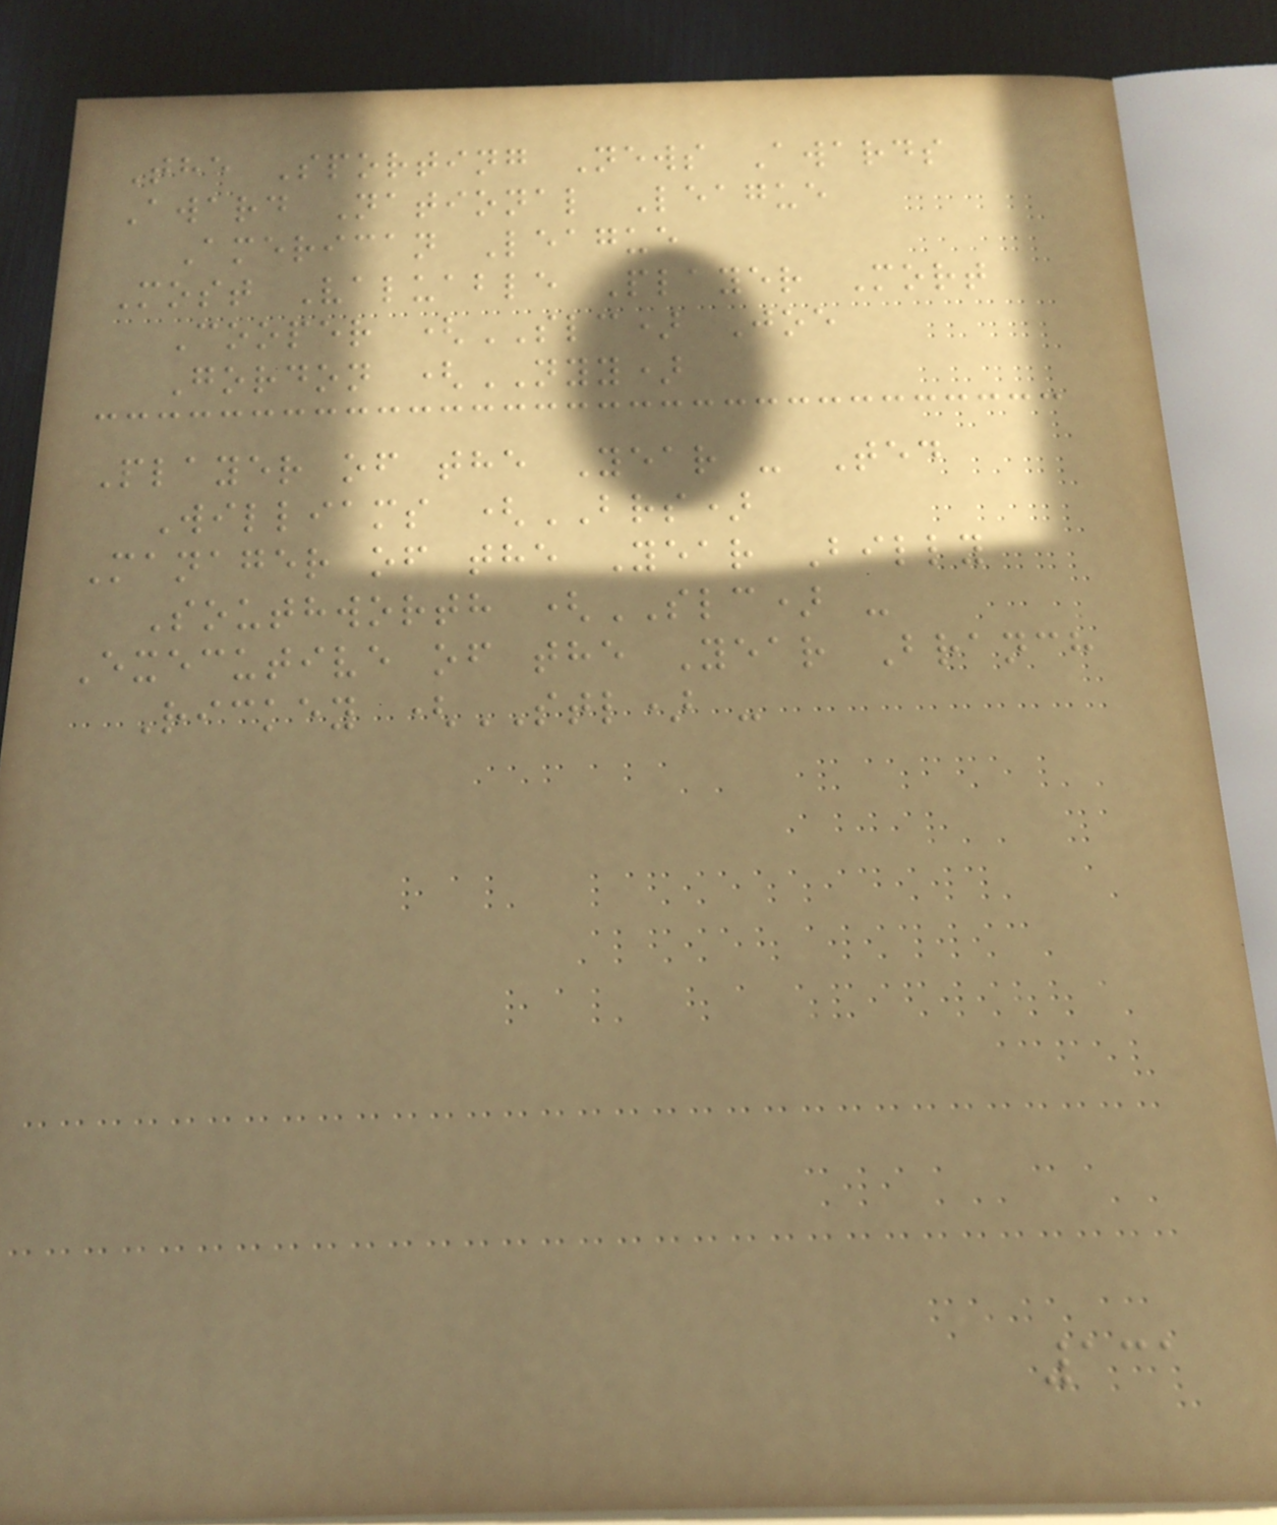The Sporting News Awards
Award National League
American League
Most Valuable Player Mort
Cooper (SLC) Joe
Gordon (NYY)
Player of the Year - Ted
Williams (BRS)
Manager of the Year Billy
Southworth (SLC) -
Executive of the Year Branch
Rickey (STL) -
131
